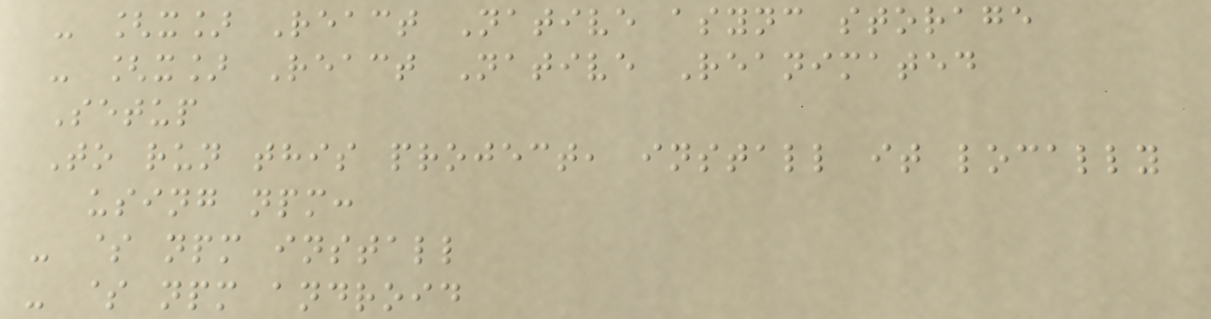- [x] React Native async storage
- [x] React Native Reanimated
Setup
To run this project, install it locally
using npm:
- $ npm install
- $ npm android
